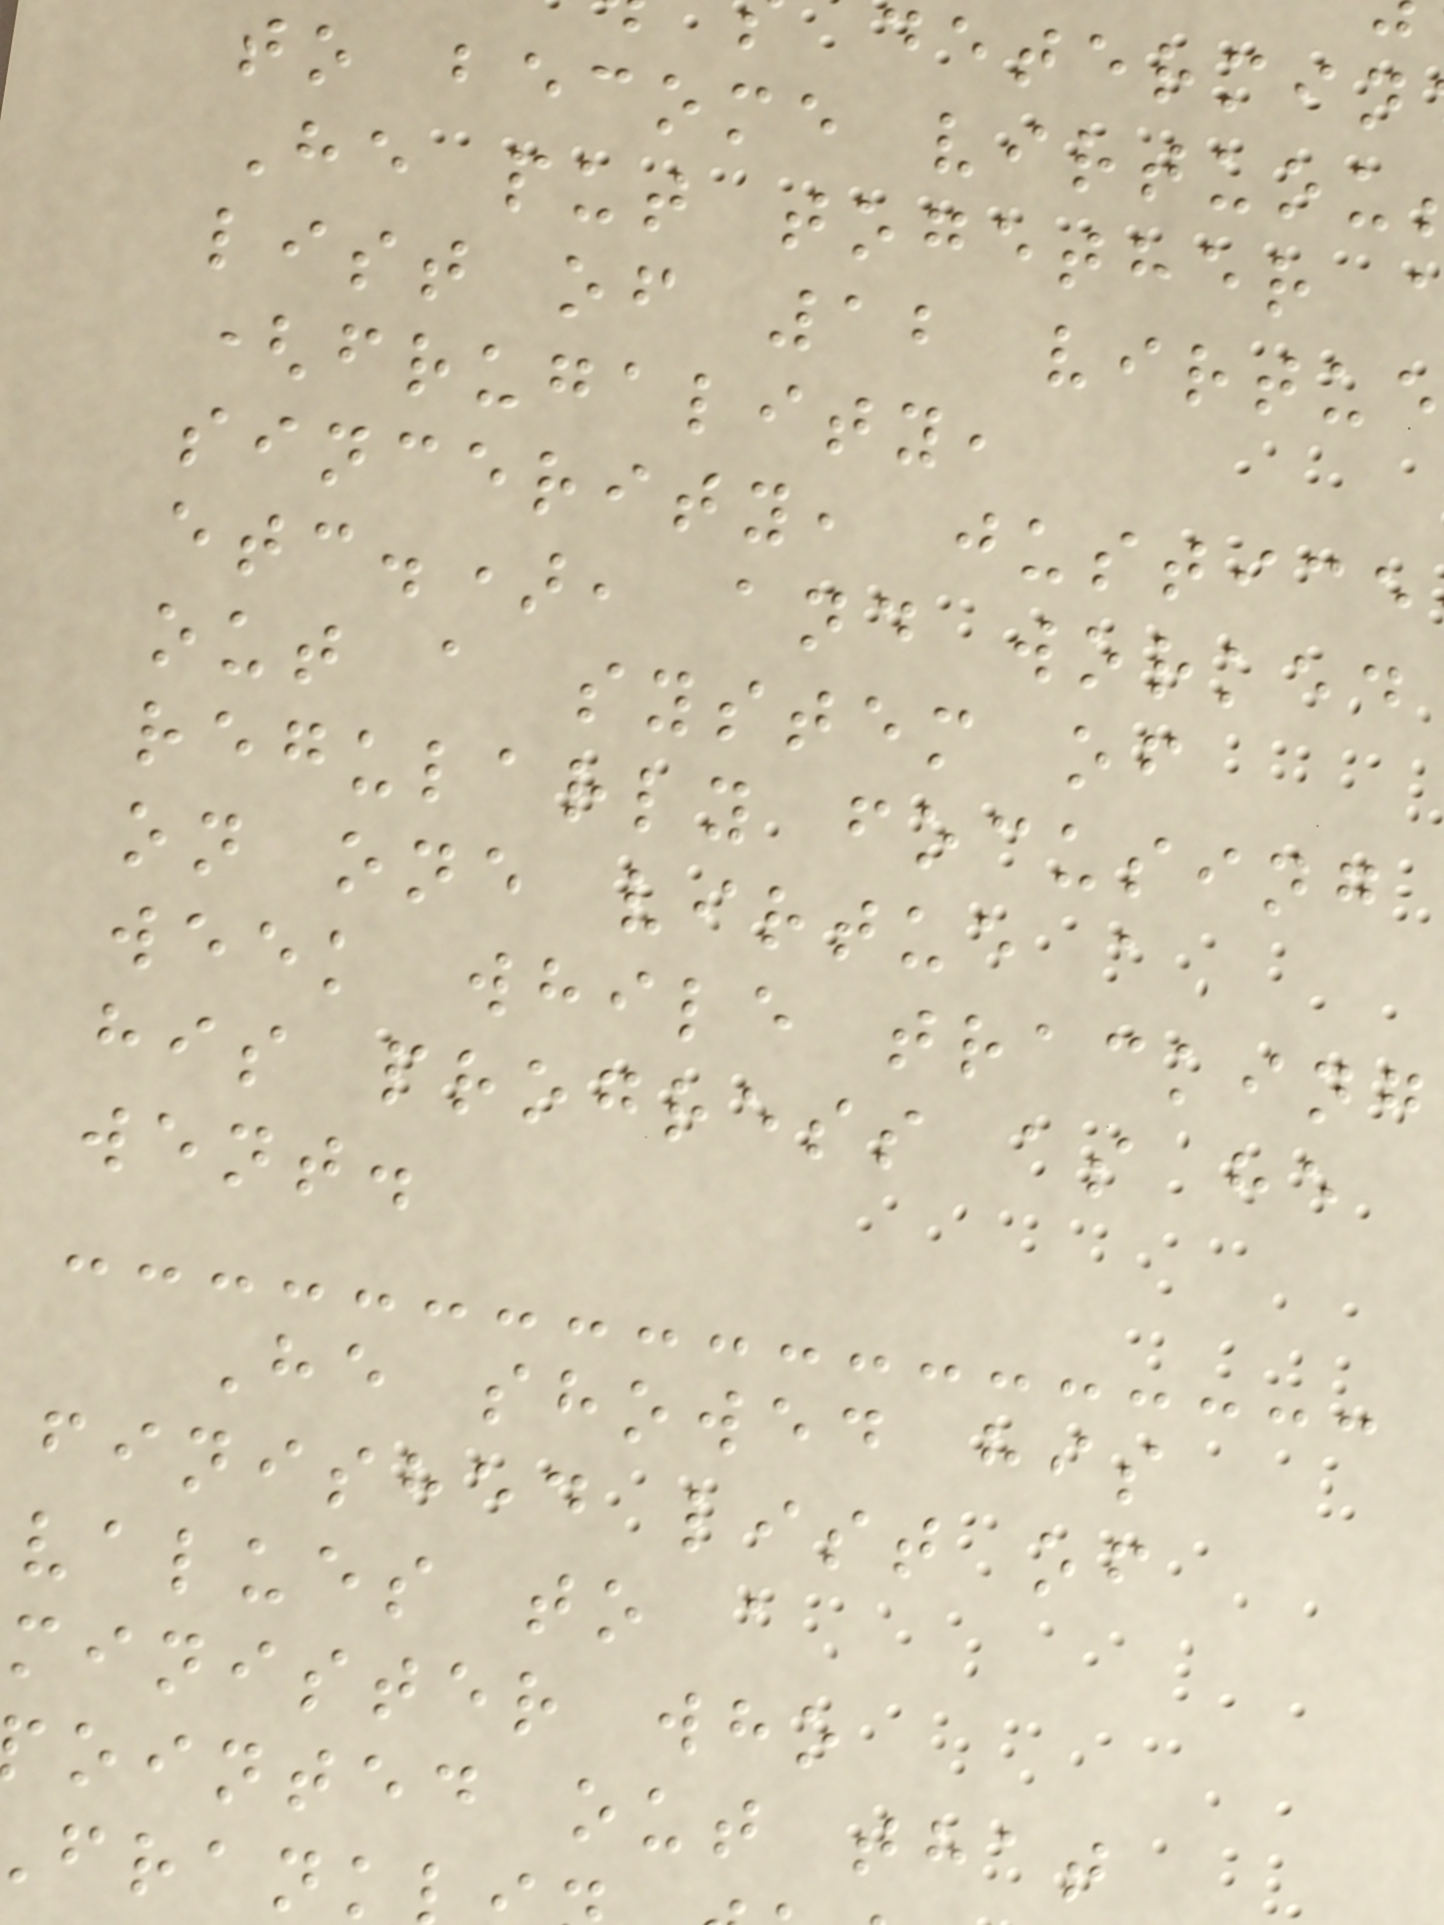determin
to become virtuou
He put together
list of 12 virtue
(frugality,
sincerity, justice
etc.), and worked
out a system of
regularly focusing
on one virtue a
week while tracking
his progress as he
went.
He showed his
finished list of
values to a
minister who
ointed out that
